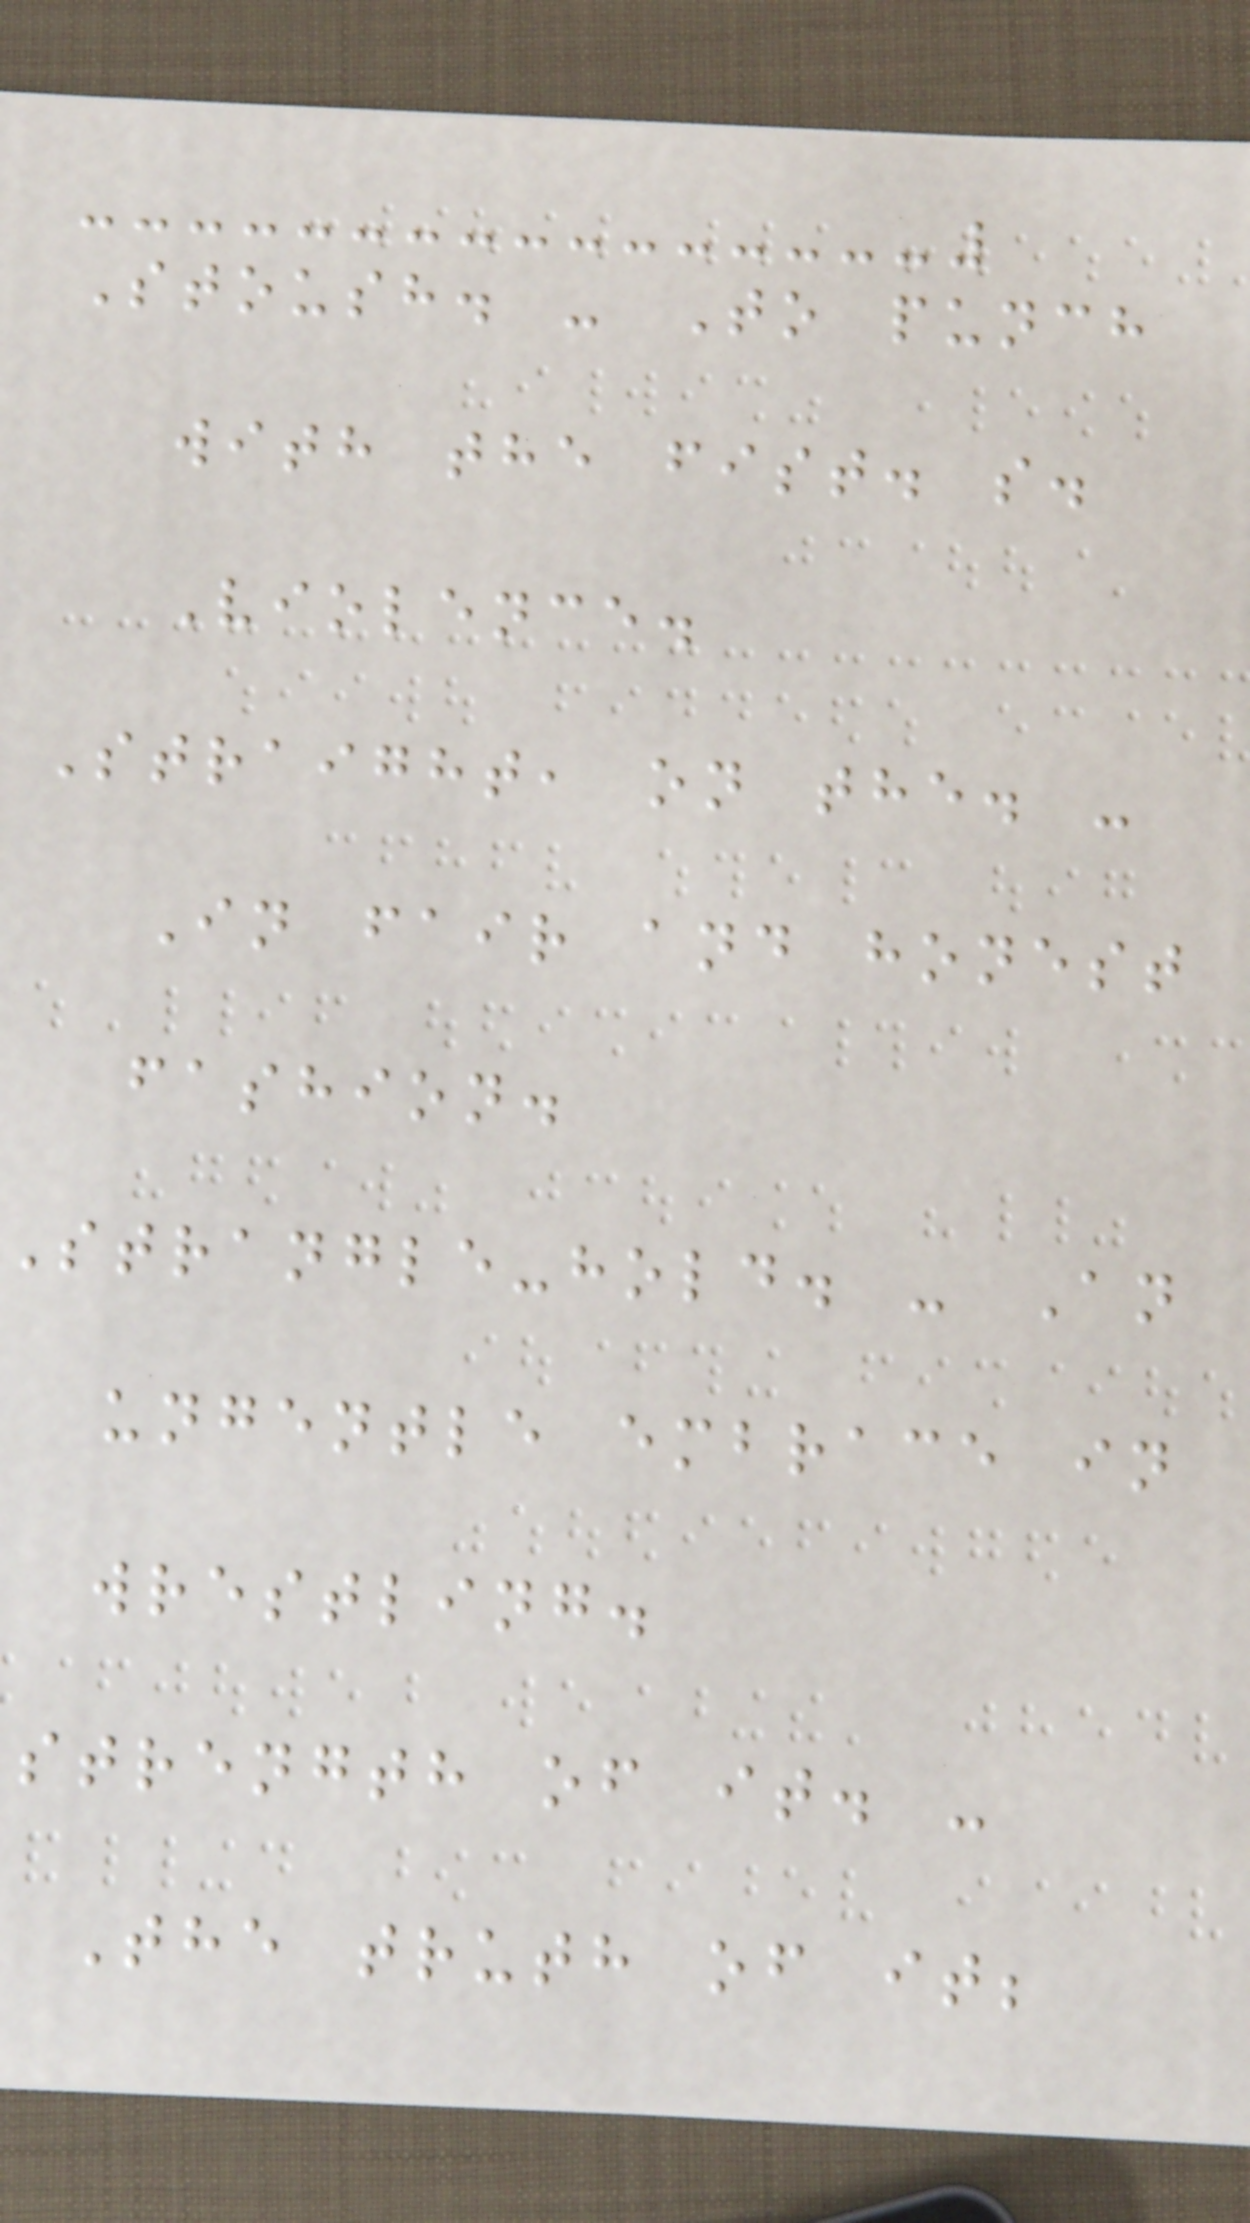Stoush. - To punch
with the fist. s.
Violence.
Straight, on the. -
In fair and honest
fashion.
Strangle-hold. - An
ungentle embrace in
wrestling.
strength of it. -
The truth of it;
